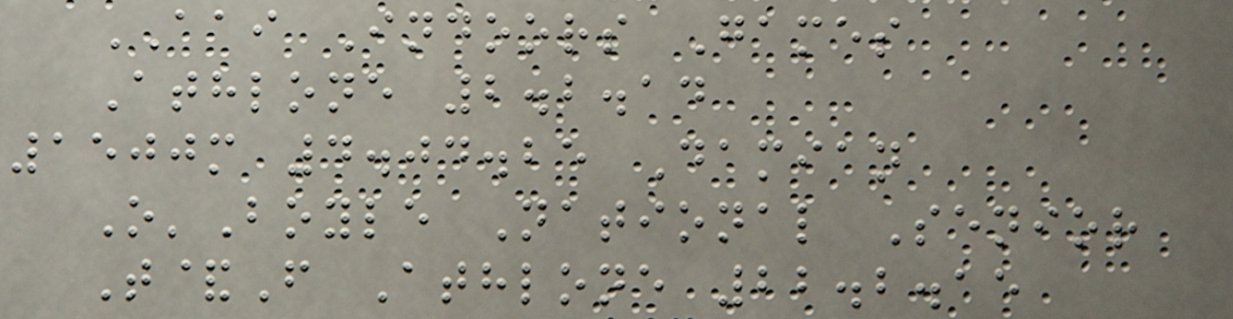AAI Indoors Games
Athlone 2.2.14
1500m 4.04.25 Damian
O'Boyle National Senior
T&F Athlone 22.2.15
